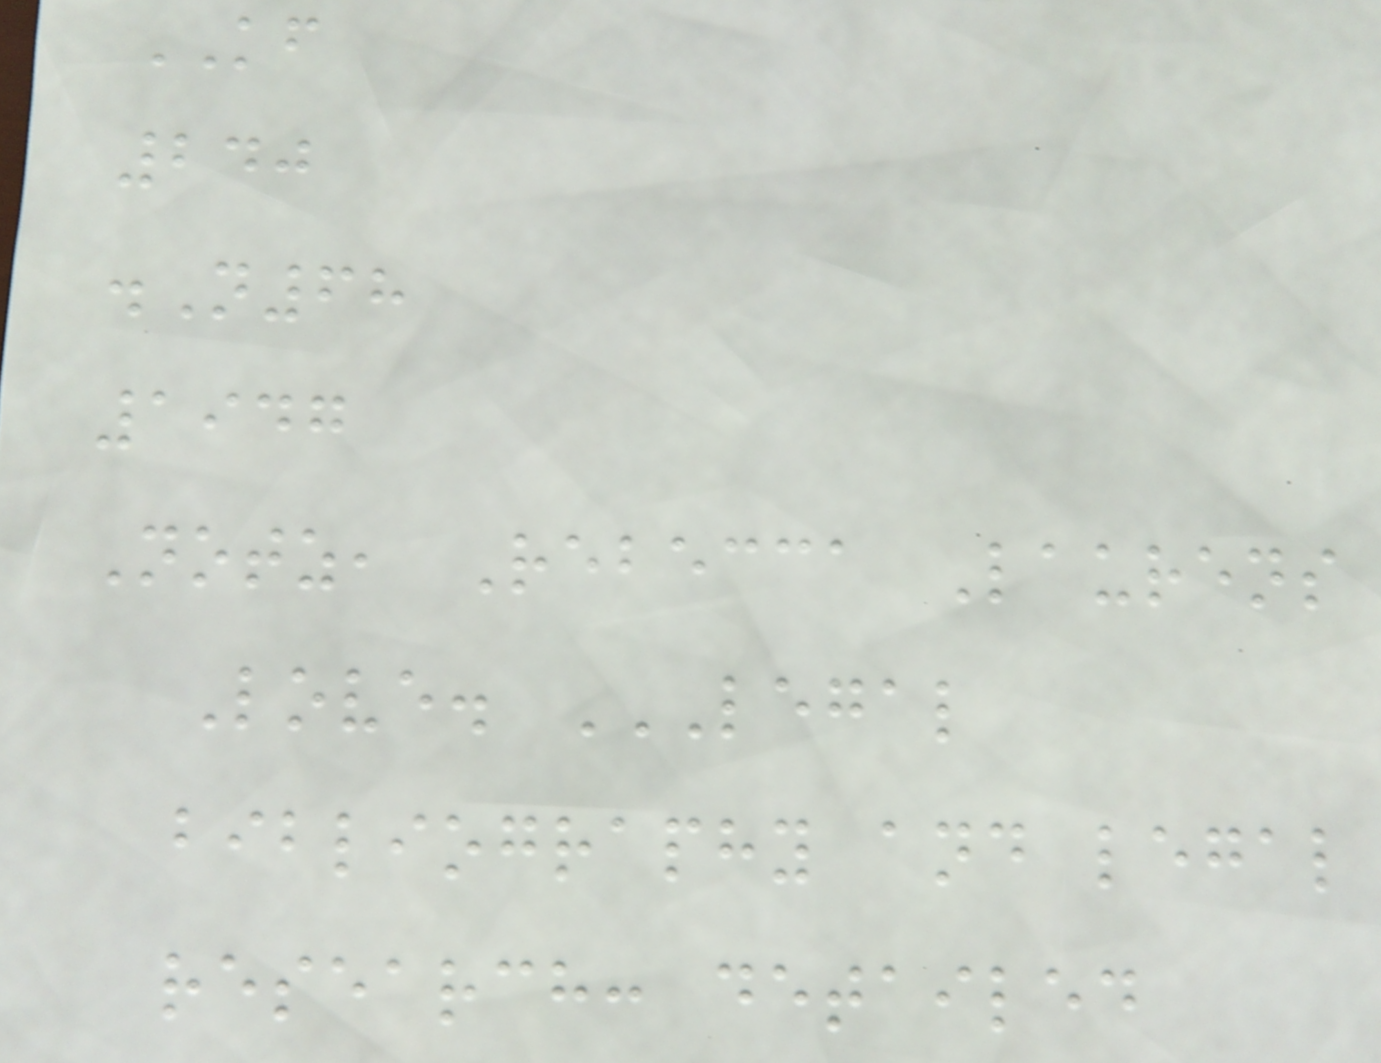KF
240
.N68
1947
Notz, Rebecca Laurens
Love. LEGAL
BIBLIOGRAPHY AND LEGAL
RESEARCH: DETAILED
